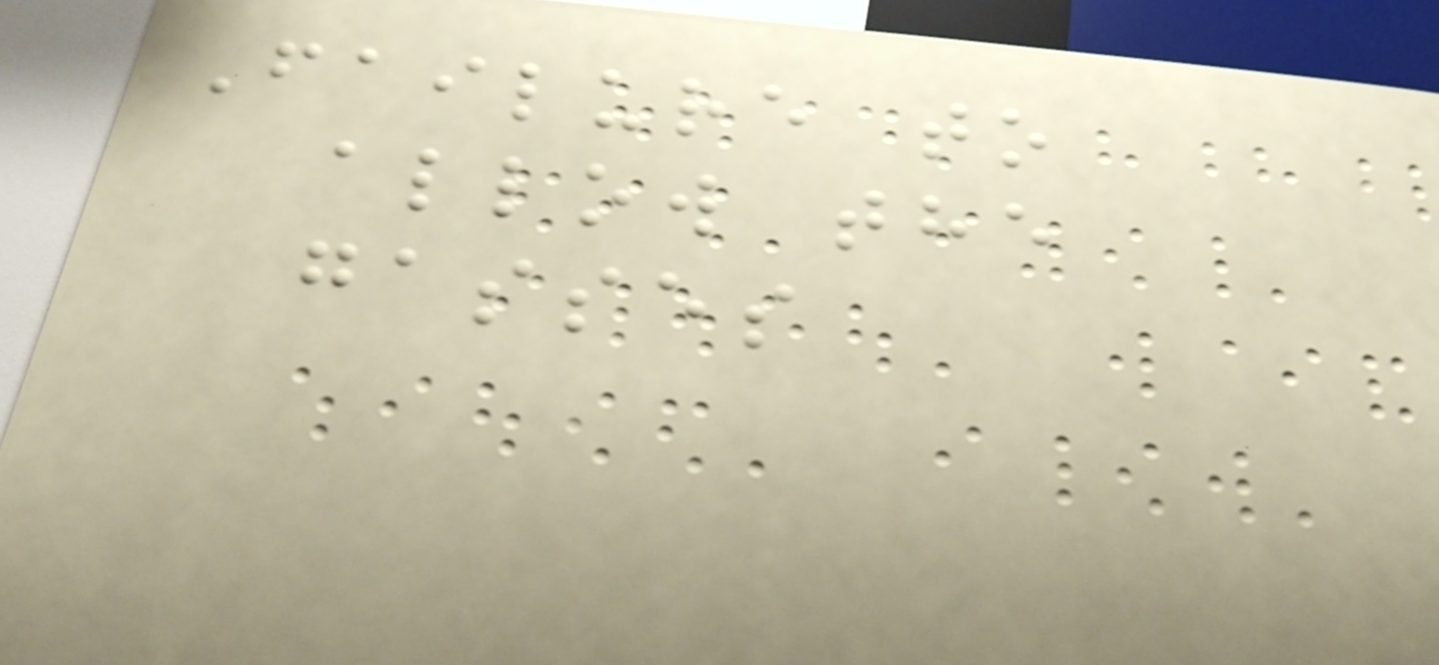Failure to
allow the
gasses
